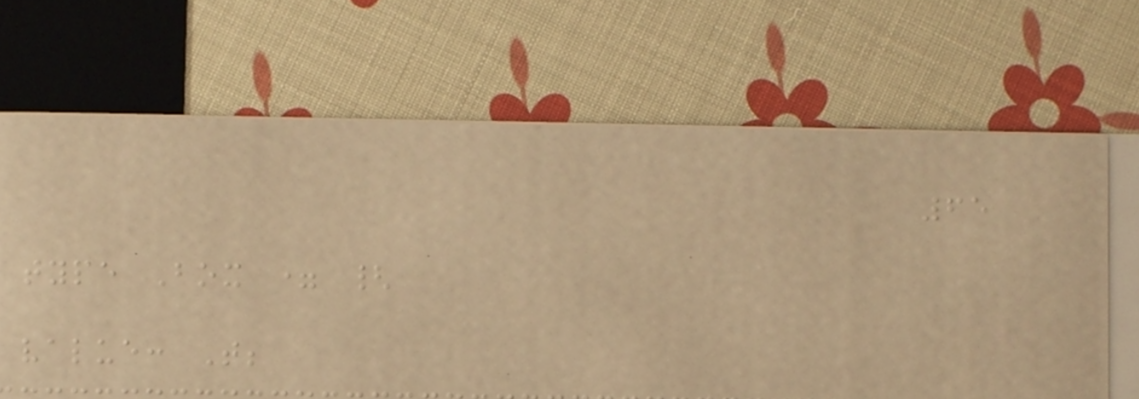65
type Box = {
value: T;
